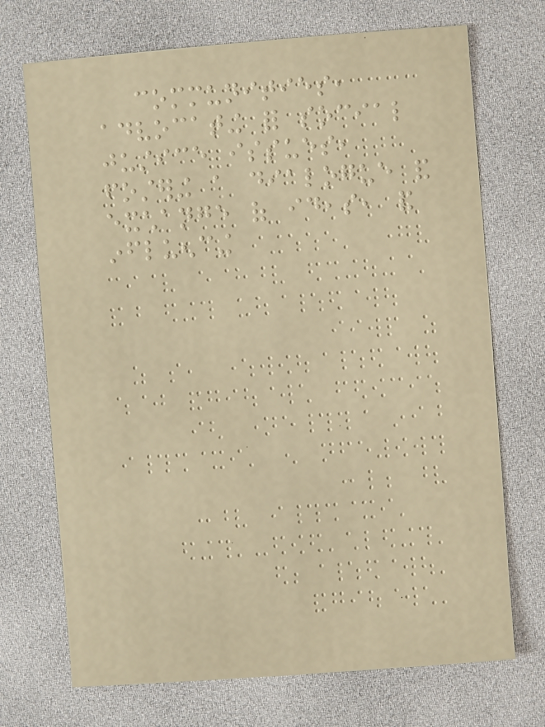communities,
advocating for social
justice issues,
fostering a dialogue and
exchange of ideas, and
influencing
